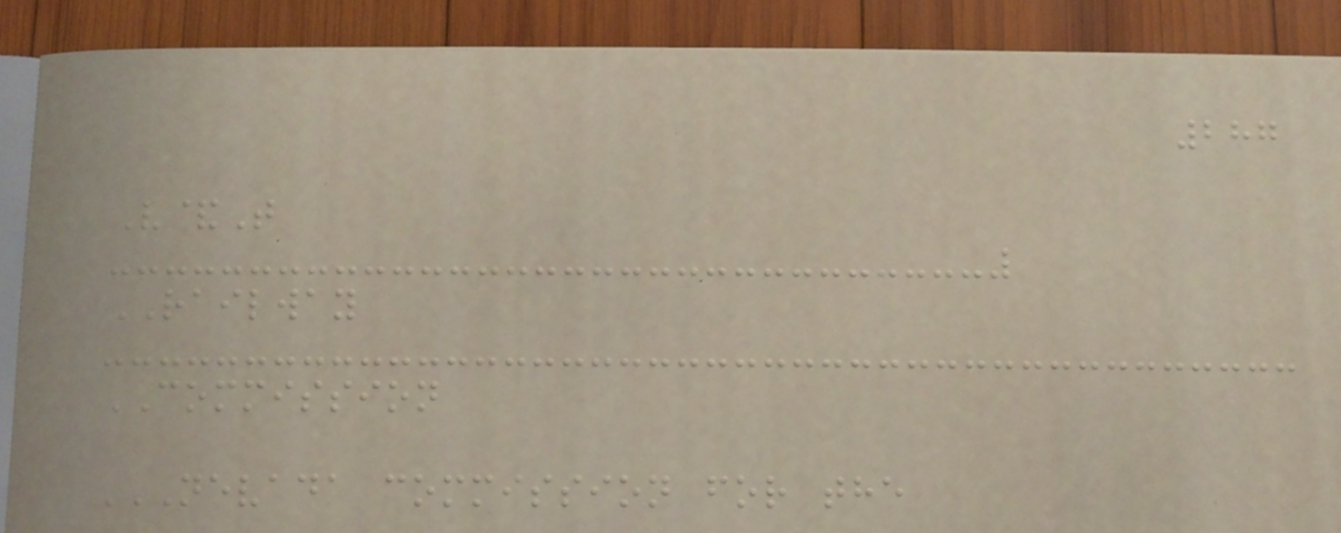287
V&T
RAILWAY
COMMISSION
NEVADA COMMISSION FOR THE
